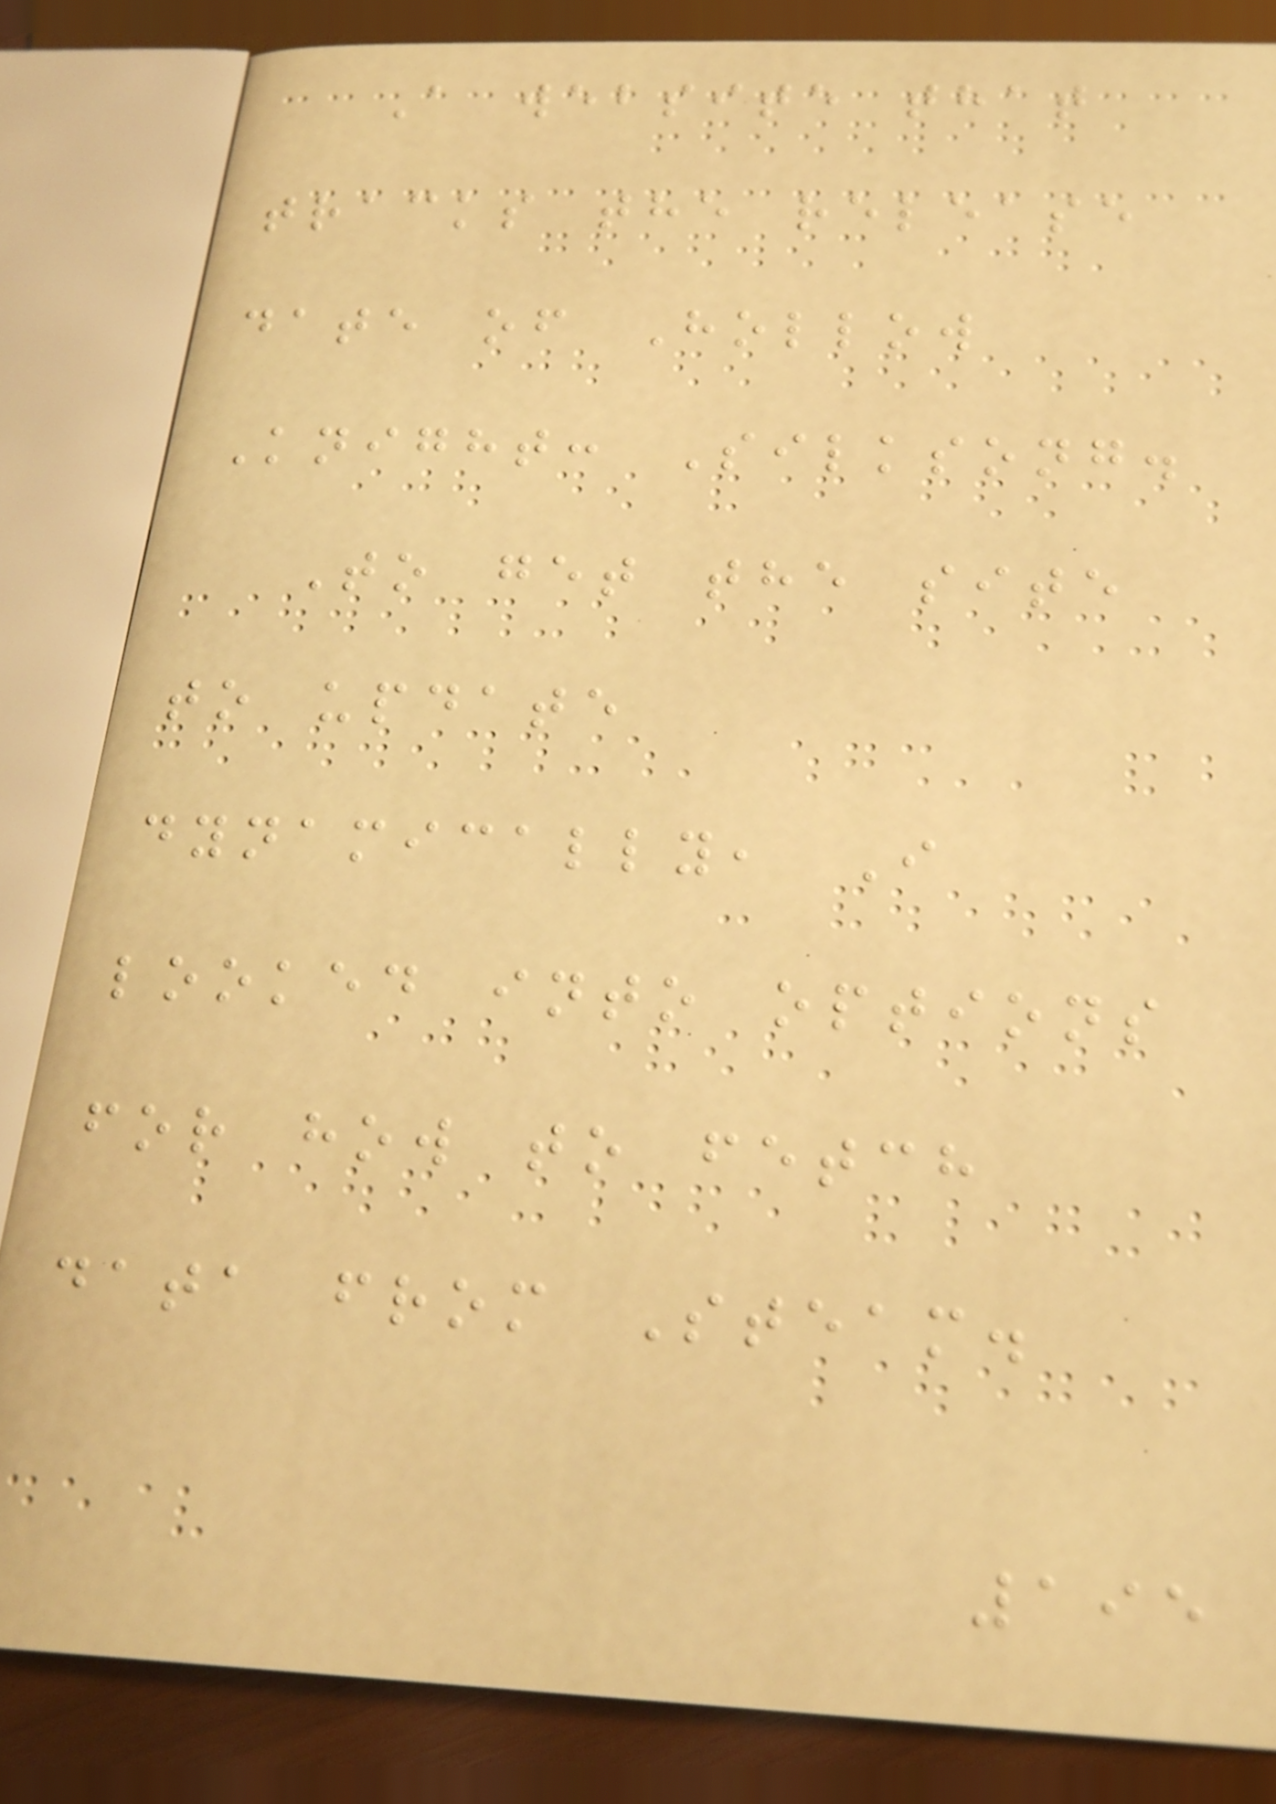A website that
tracks the release
date of Hollow
Knight: Silksong.
To get the site
to update
dynamically, I
looked into options
for how to fetch
data from Steam.
195
